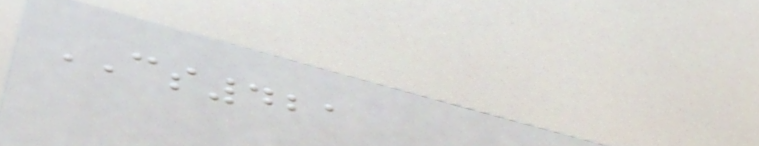CS421
